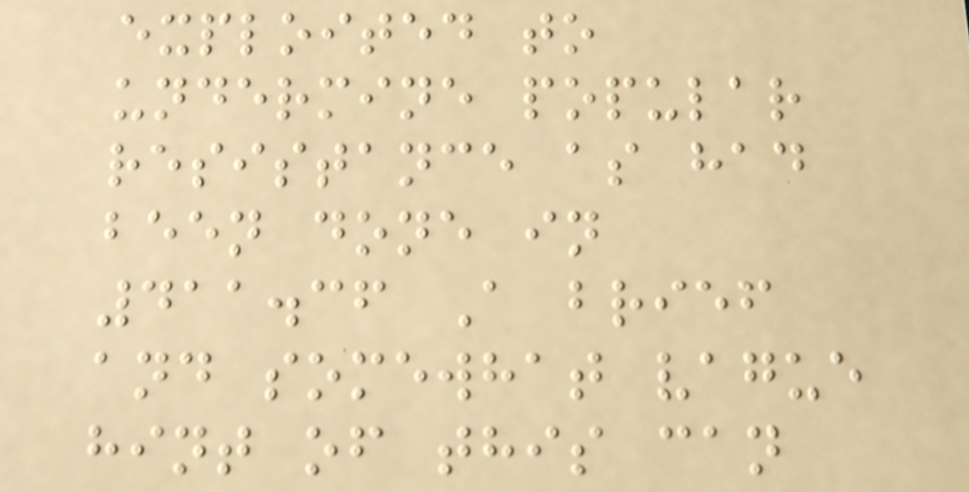exploited to
undermine popular
resistance as had
been done in
411.36 A brief
and somewhat vague
hint of this can
